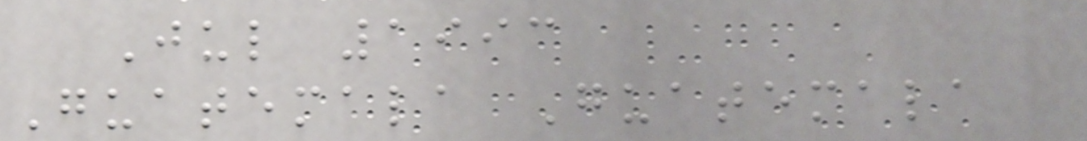Jul 1993
Guatemala Guatemala
